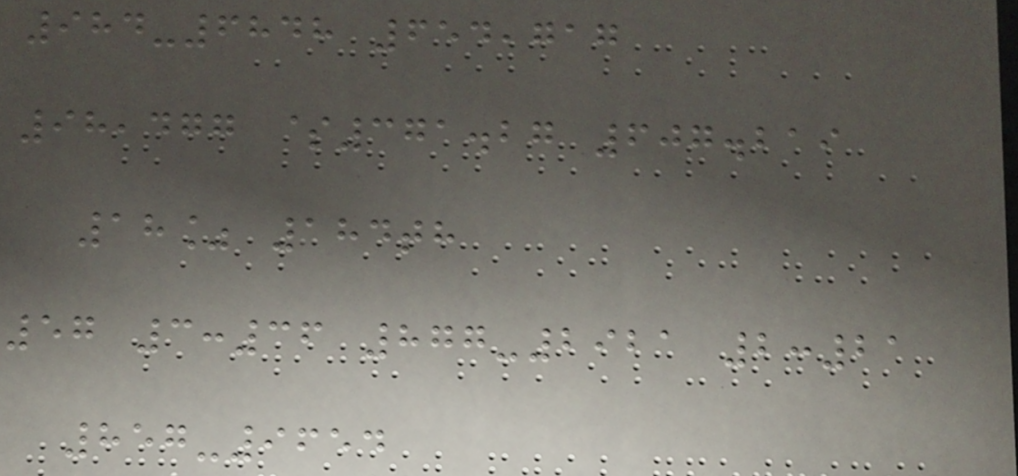984-6848 654,717
98,477 $371.27 607.219
18% 184th
57 3:36 877-2921 2:21
857-9654
